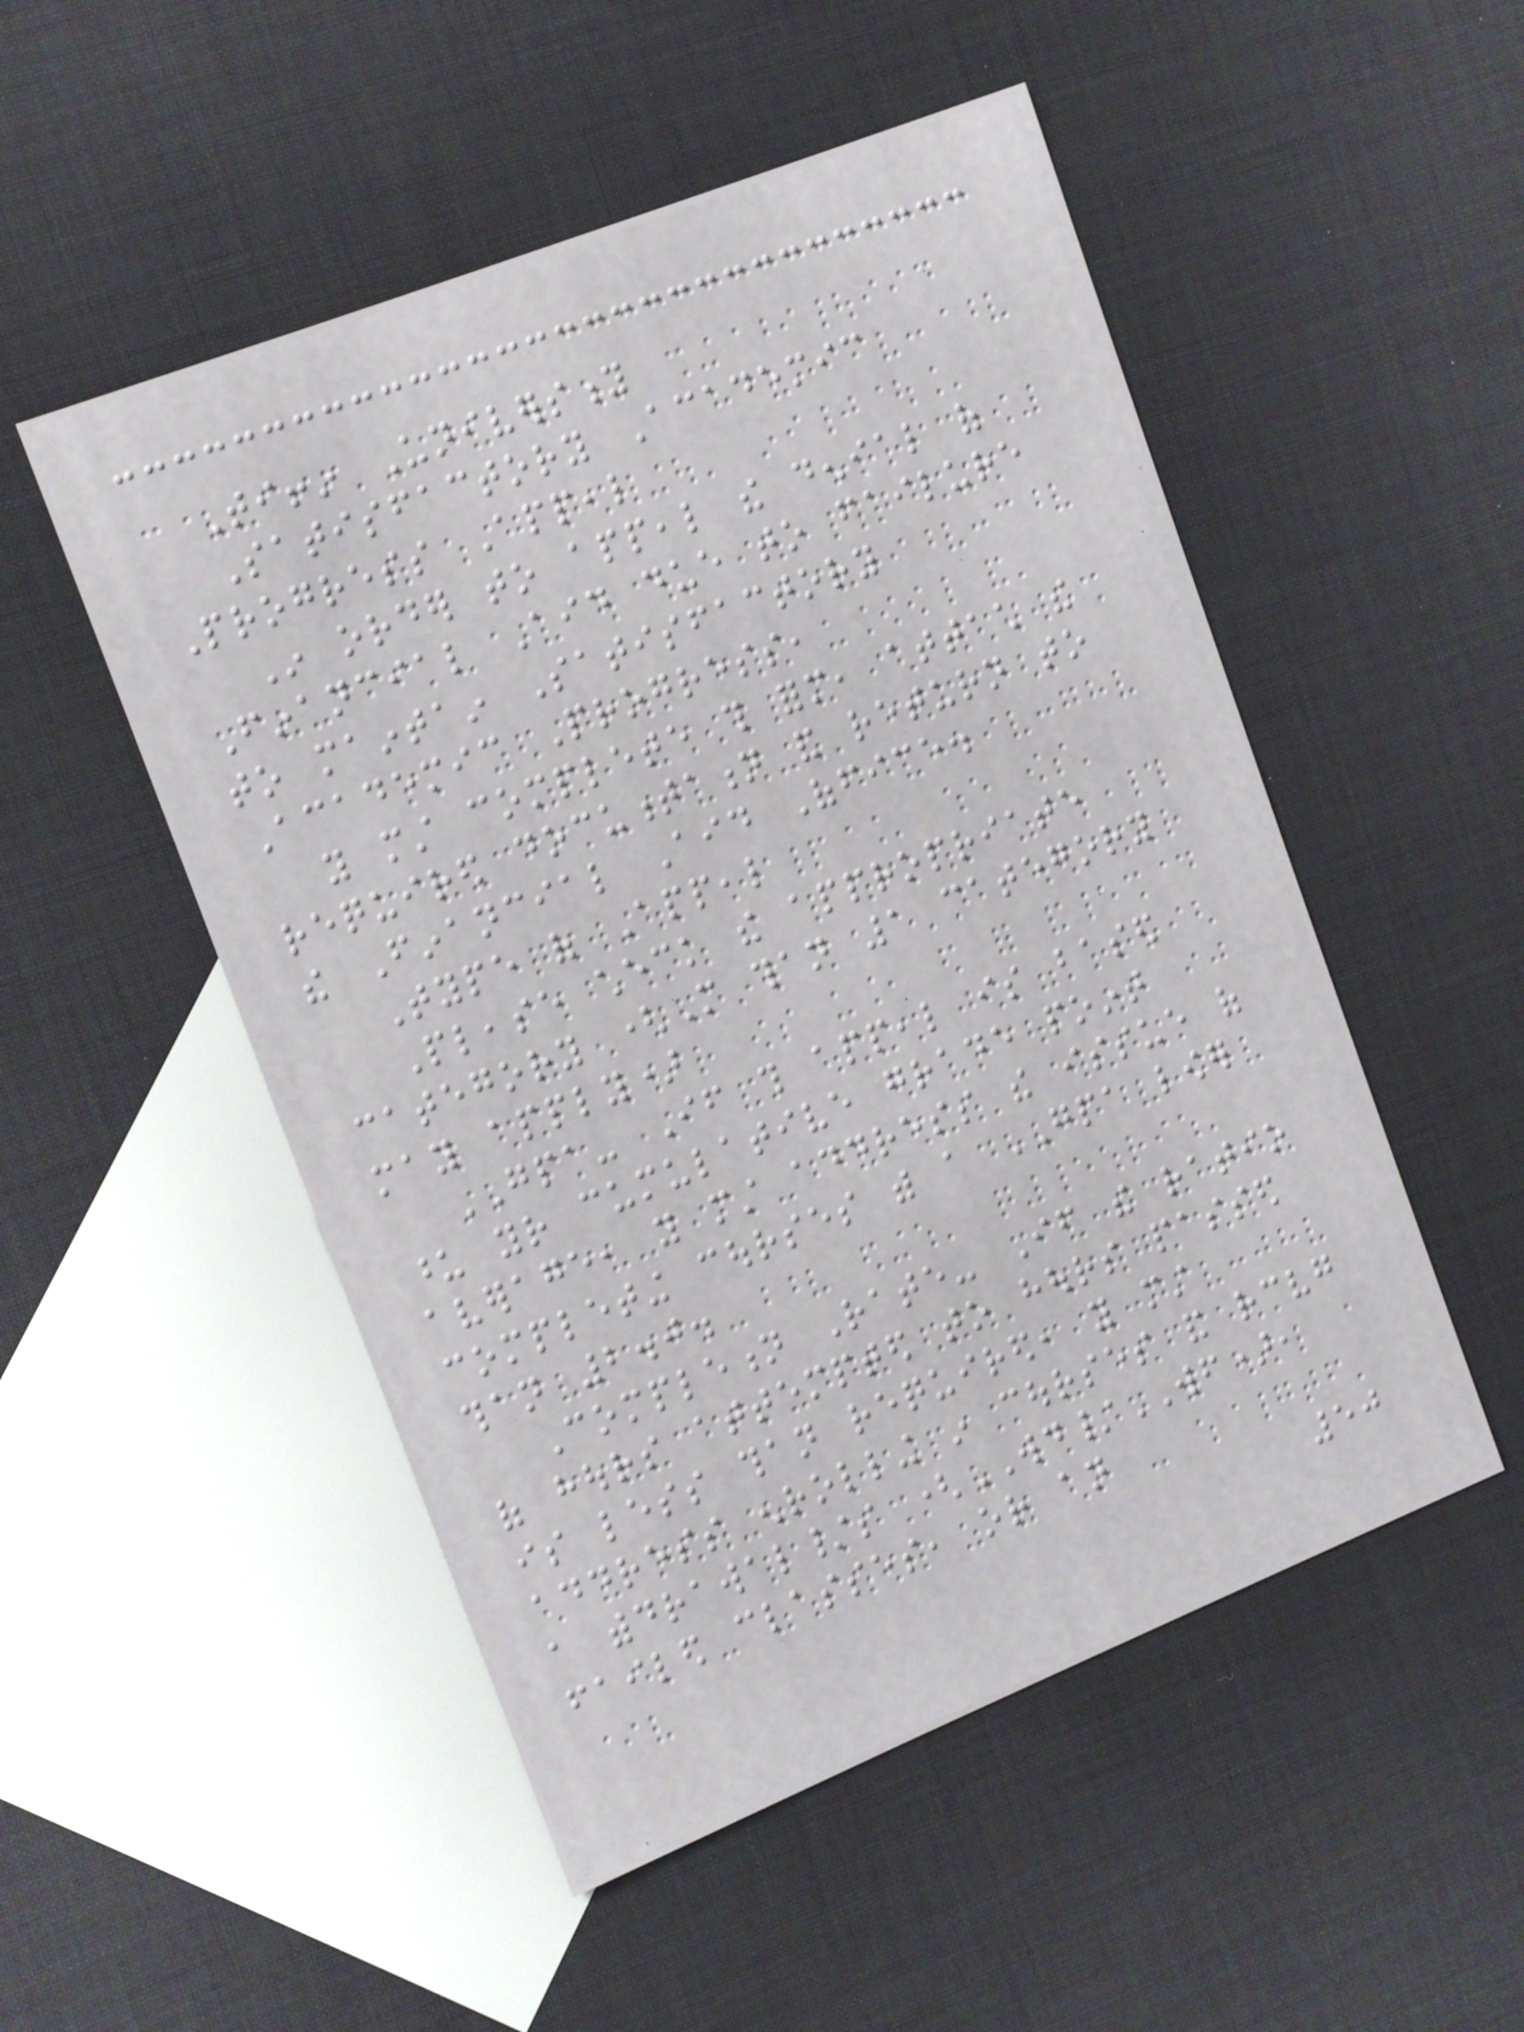Tiffin University
Satisfactory Academic
Progress Appeal
In order to appeal the denial of
Financial Aid due to failure
to maintain Satisfactory
Academic Progress,
you must complete this form, attach the
required documentation and return to
the Financial Aid Office.
Type of Appeal
Please check the appropriate
category (More than 1 category
may apply)
GPA- If this appeal is based
upon your cumulative grade point
average, you must address the issue of
completing courses with a GPA lower
than 2.0.
Completion Rate- If the ratio
of hours attempted to hours passed
is less than required, you must
address enrolling in courses and receiving
a withdrawal/s (WD/WF),
failed classes, or an
50
